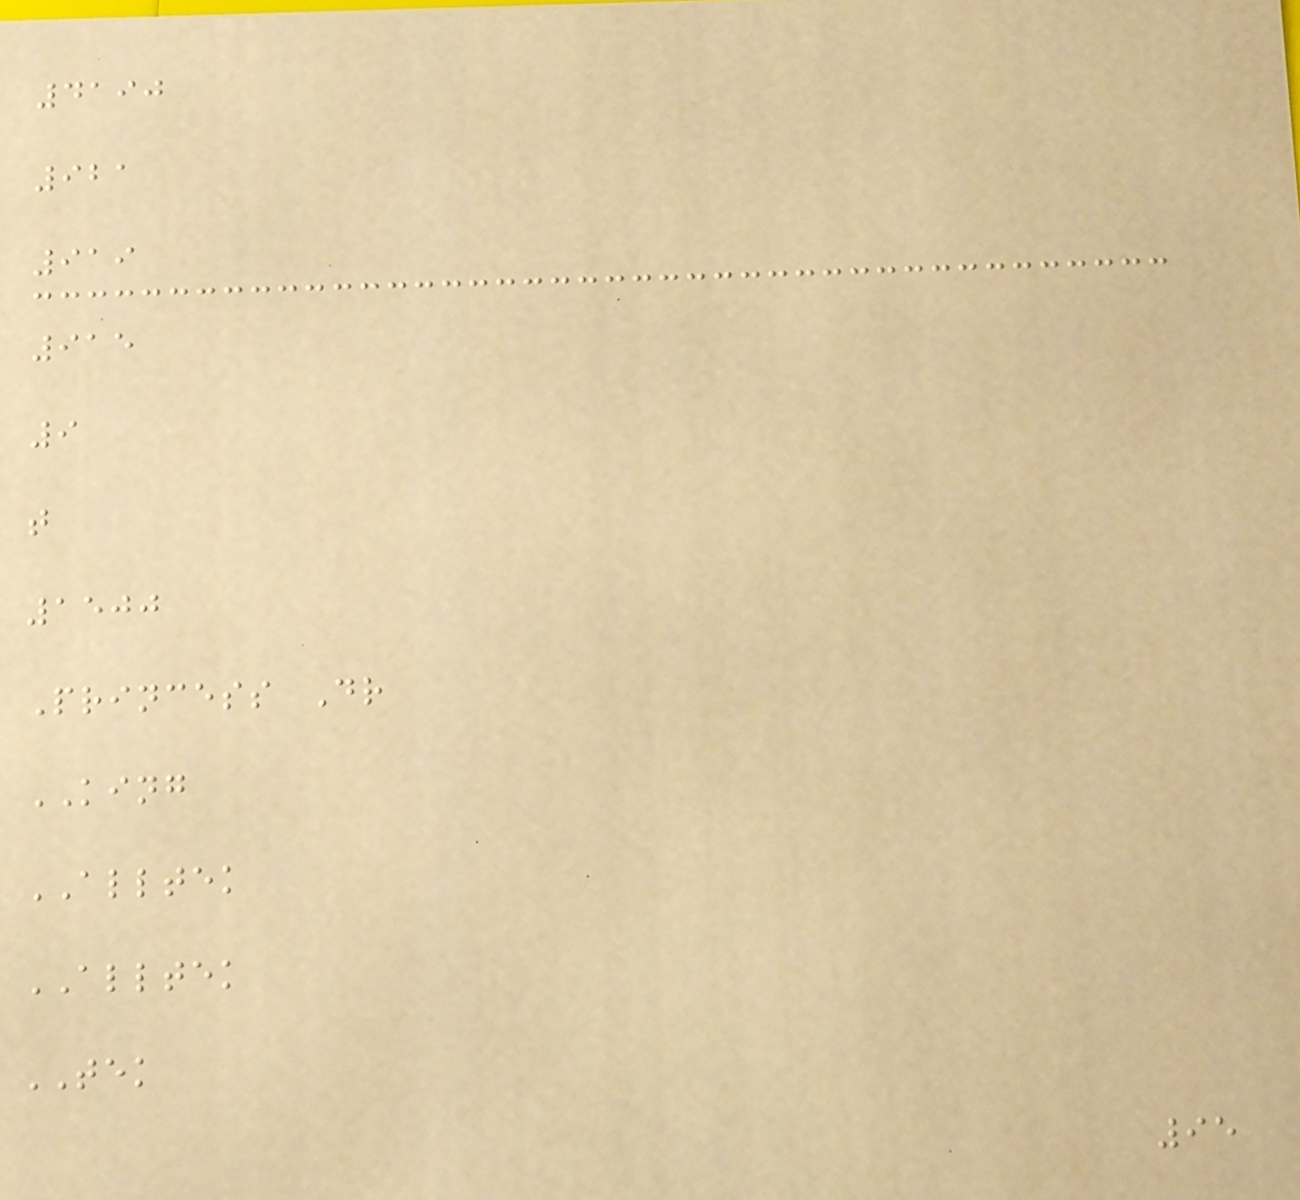4190
921
919
915
9
t
1500
Princess Dr
KING
ALLTEK
ALLTEK
TEK
95
